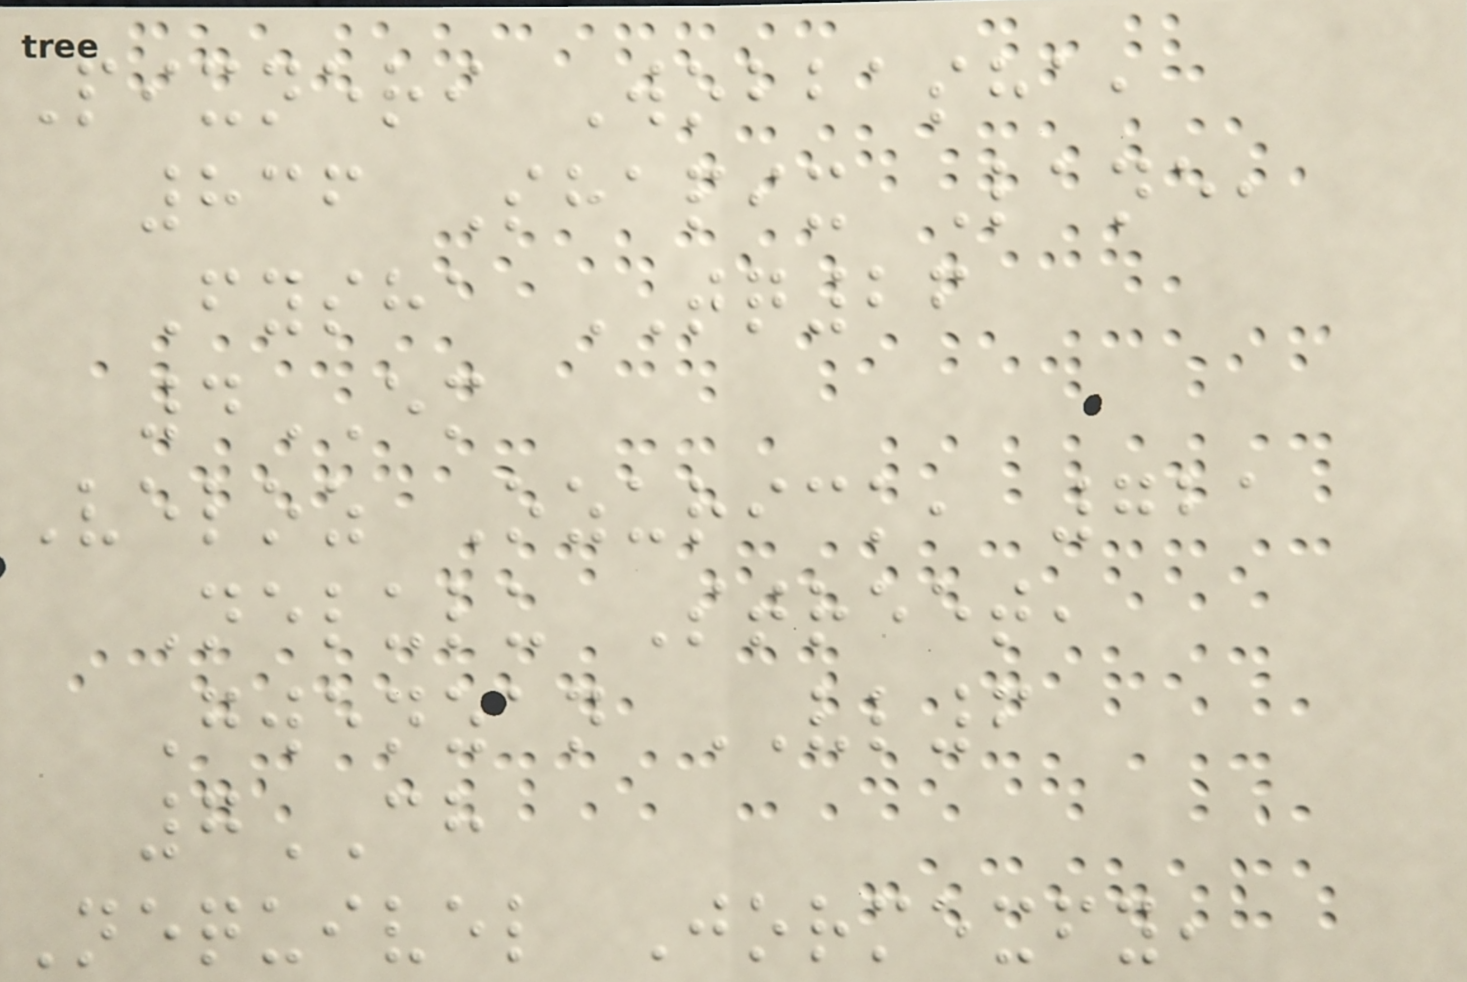Pixneri Wobbasha,
836 Shapix Lane,
Fysha TQ26
4EM
Veloz Ozurick, 721
Nelulu Street,
Gwenzan VL6
7CH
Nequivel Jormexfy,
